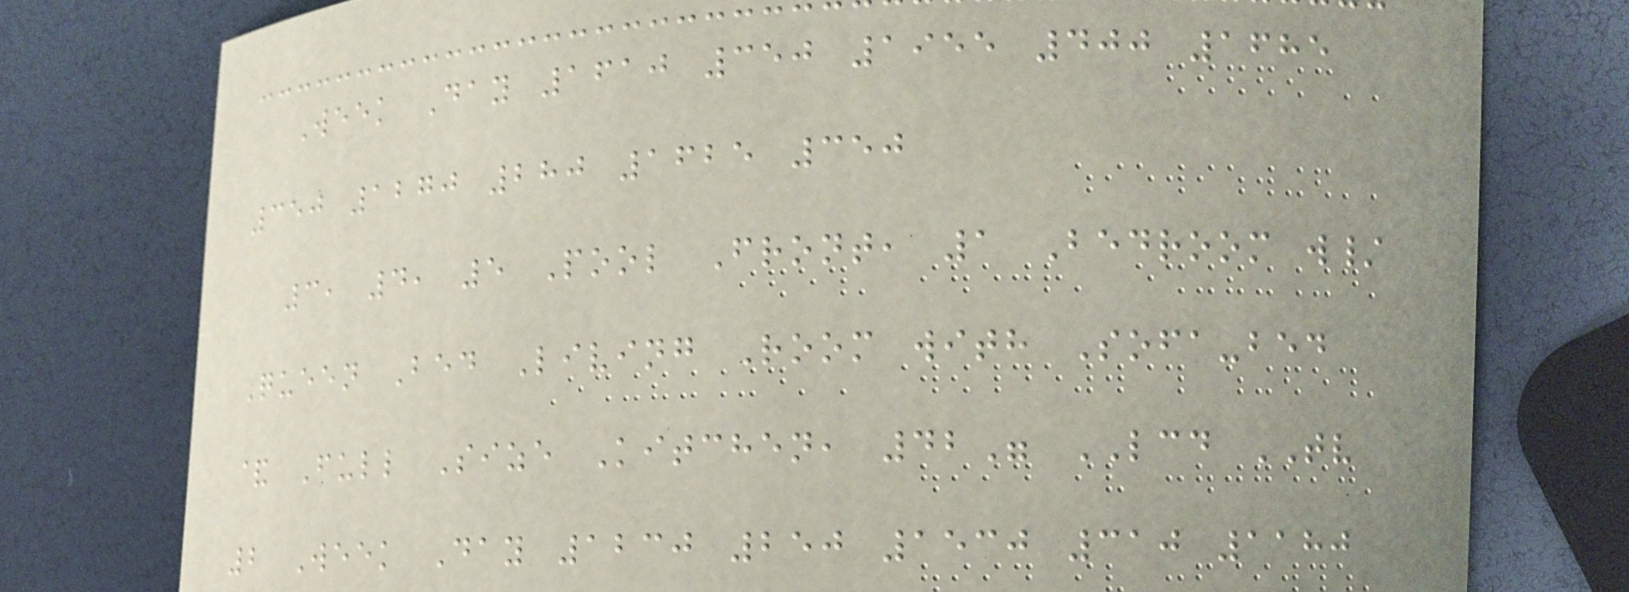Week Day 1610 350 1955 400 1685
350 1270 280 1625 350
3, 4, 5 Pool Front, 1 Bedroom w/
Queen Bed Living Room with Sofa-bed
& Full Size Kitchen, 42" LCD TV
2 Week Day 1230 250 1530 310 1180
